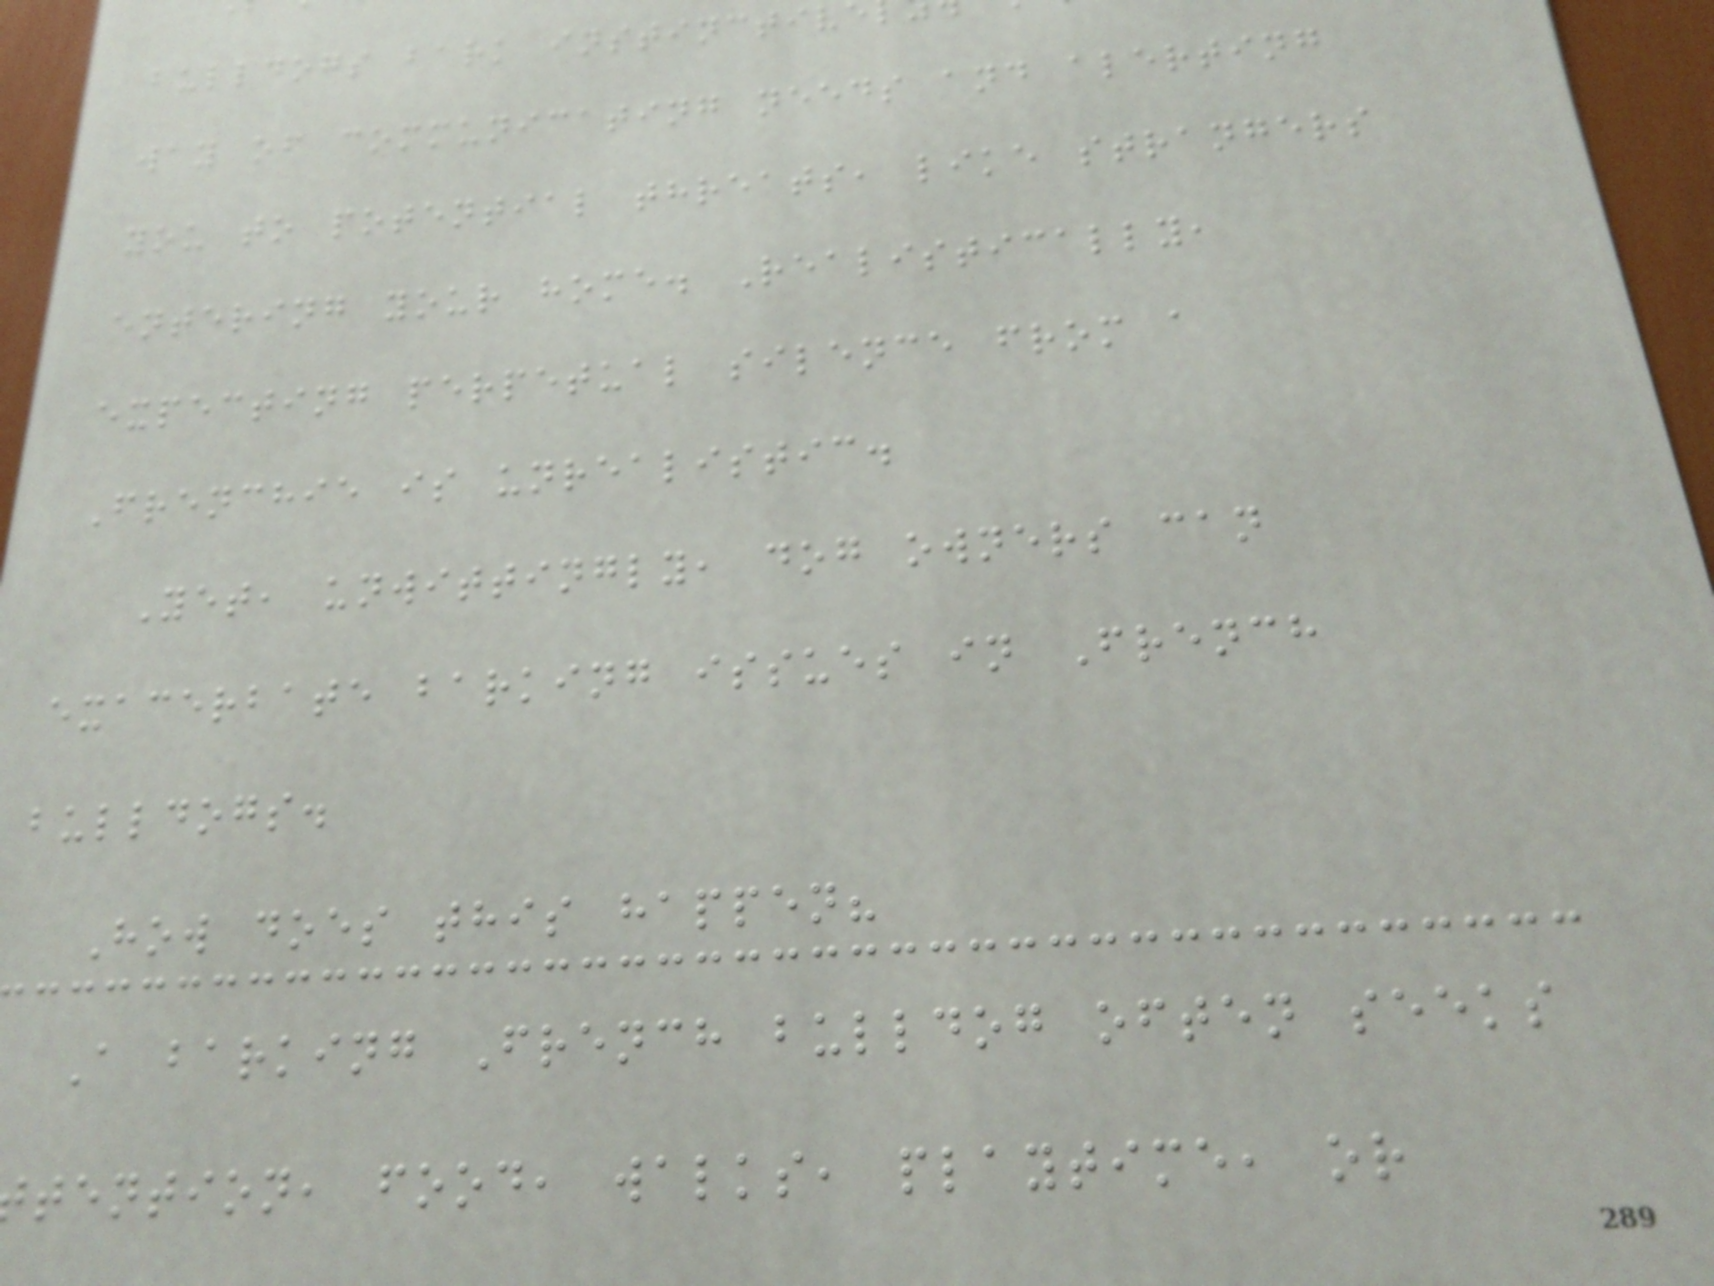bulldogs bark instinctiv
way of communicating needs and alerting
you to potential threats, like strangers
entering your home. Realistically,
expecting perpetual silence from a
Frenchie is unrealistic.
Yet, unwittingly, dog owners can
exacerbate barking issues in French
bulldogs.
How does this happen?
A barking French bulldog often seeks
tention, food, walks, playtime, or
